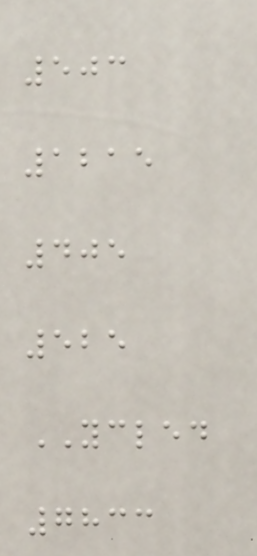503
1215
405
525
YCLED
7833
